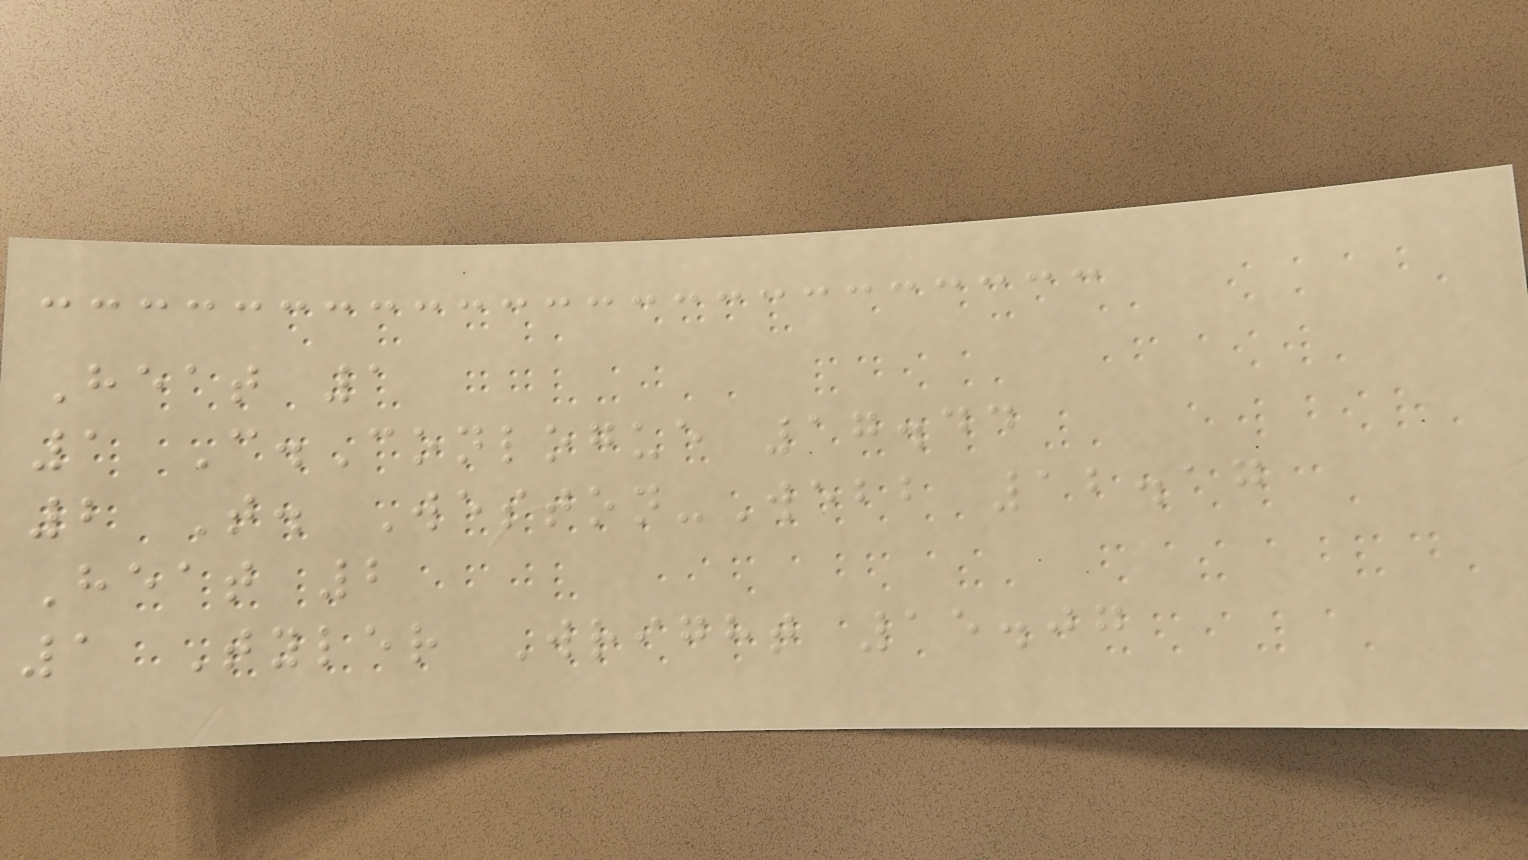Heat 1
1 C.Conlogue 17.44
2 T. Weston-Webb 12.17
Heat 2
1 Tyler Wright 15.07
